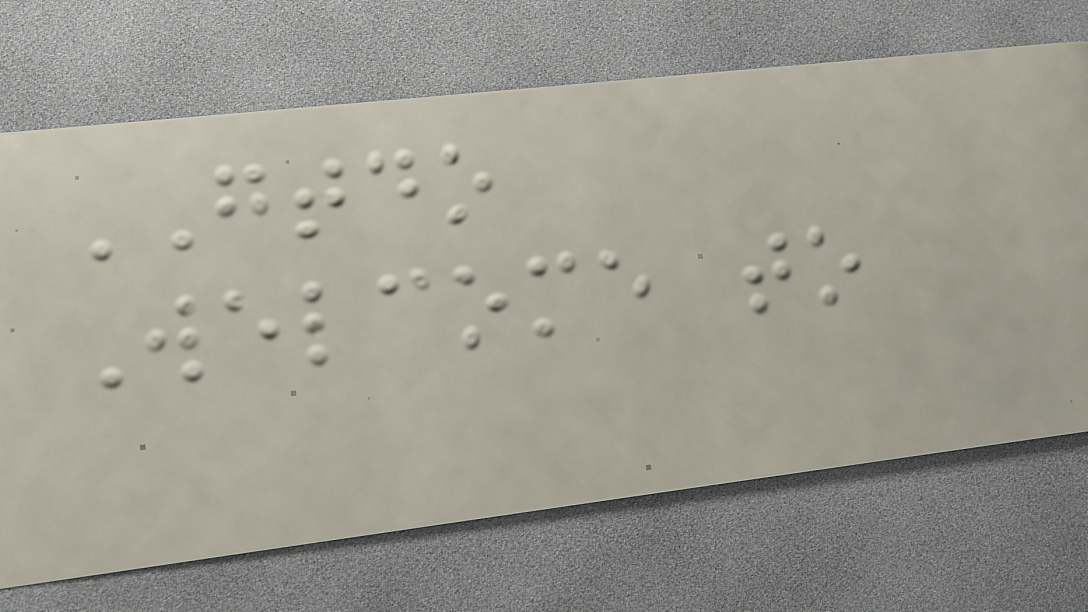GTDO
Welcome to
